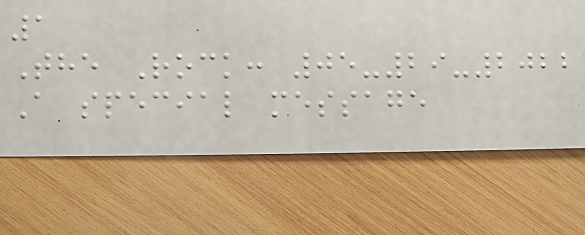1
The Rock: 05-29-2022
A special message
